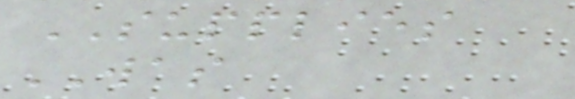SUPPLIES
WAS
